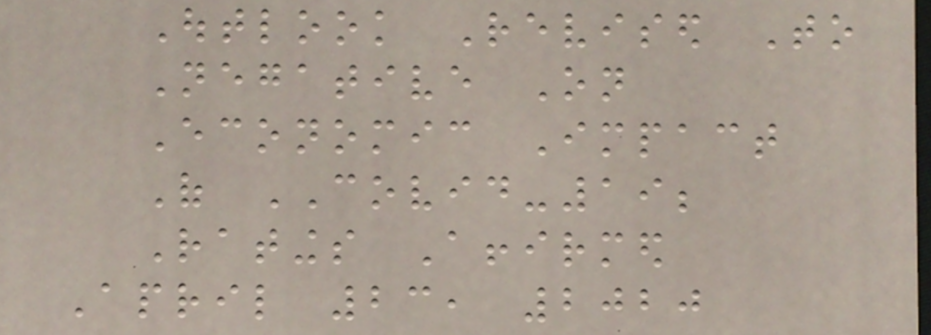Outlook Revised To
Negative On
Economic Impact
Of COVID-19;
Ratings Affirmed
April 23, 2020
